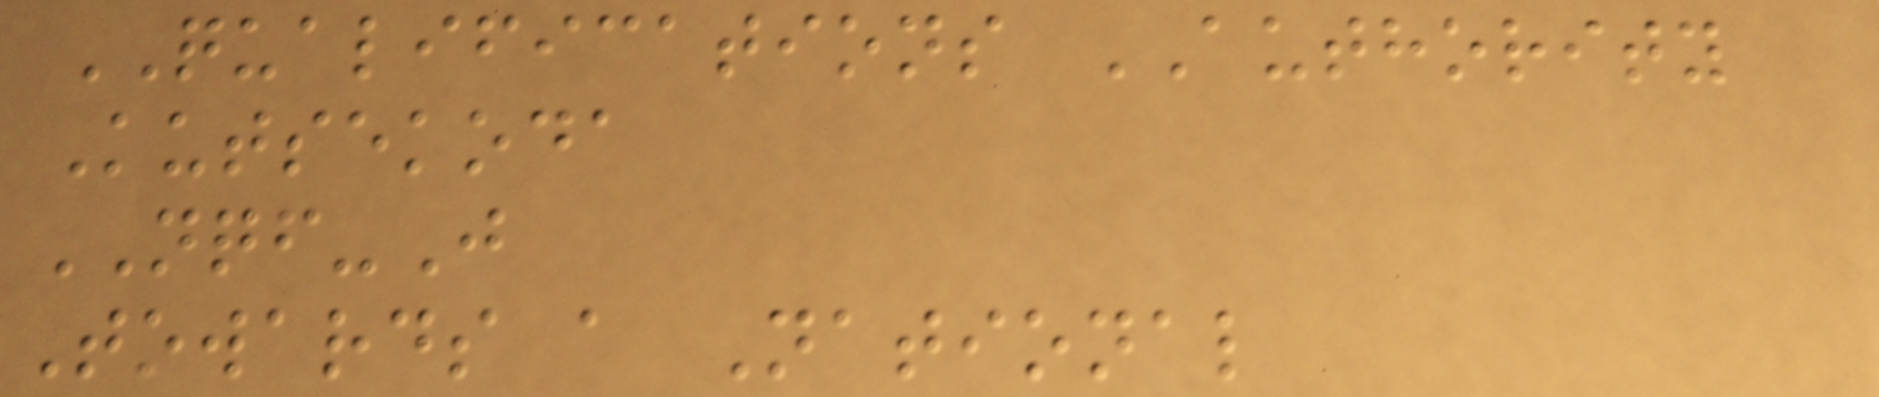QUALIFICATIONS AUTHORITY
Kutsekoda
NQF-J
Towards a National
